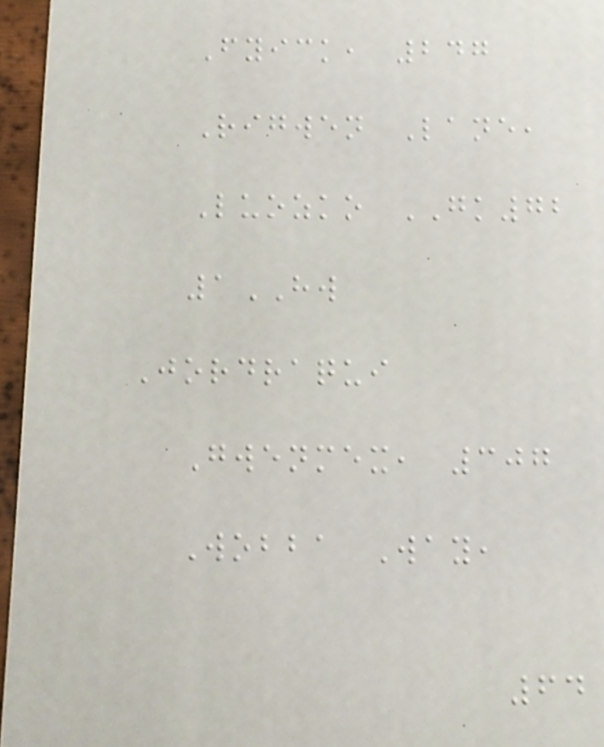Fyick, 247
Rigwen Lane,
Luozko GK72
1HW
Jordraqui
Gwenmex, 307
Wobba Way,
64
